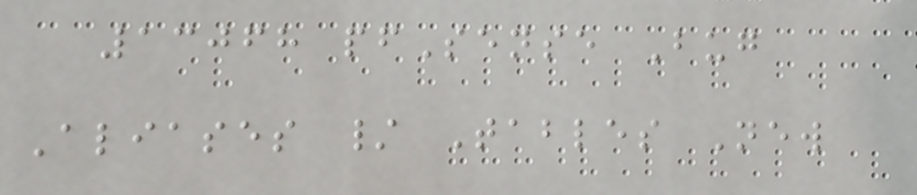13068 pfSense Bug
Aliases / Tables New
